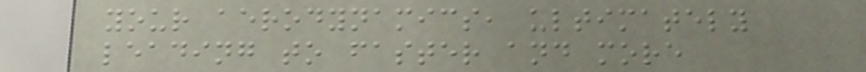your aerodynamics, ultimately
leading to faster and more
